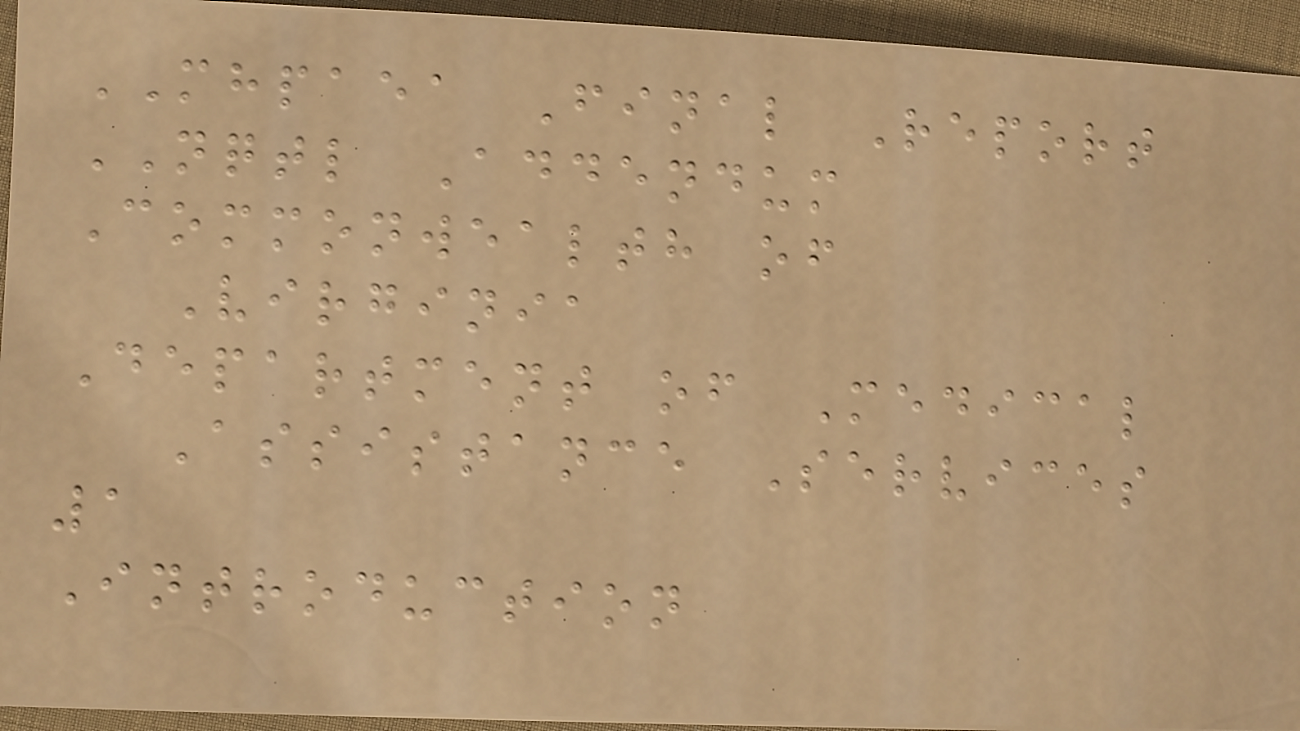MHPAEA Final Report
NQTL Addendum
Commonwealth of
Virginia
Department of Medical
Assistance Services
1
Introduction
